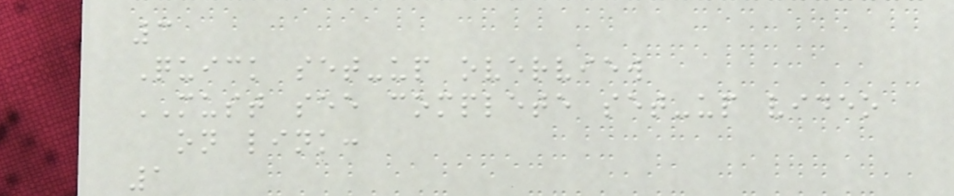3
Quick set-up overview
MUST see complete set-up video
on link:
1
